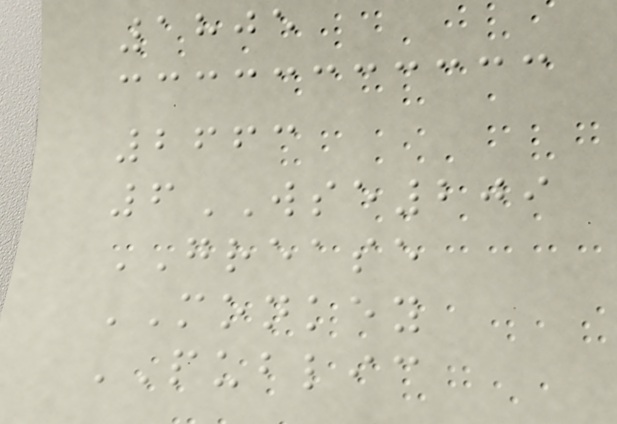1805
2663
6WSE209
GREASE
MONKEY
PUBLIC
